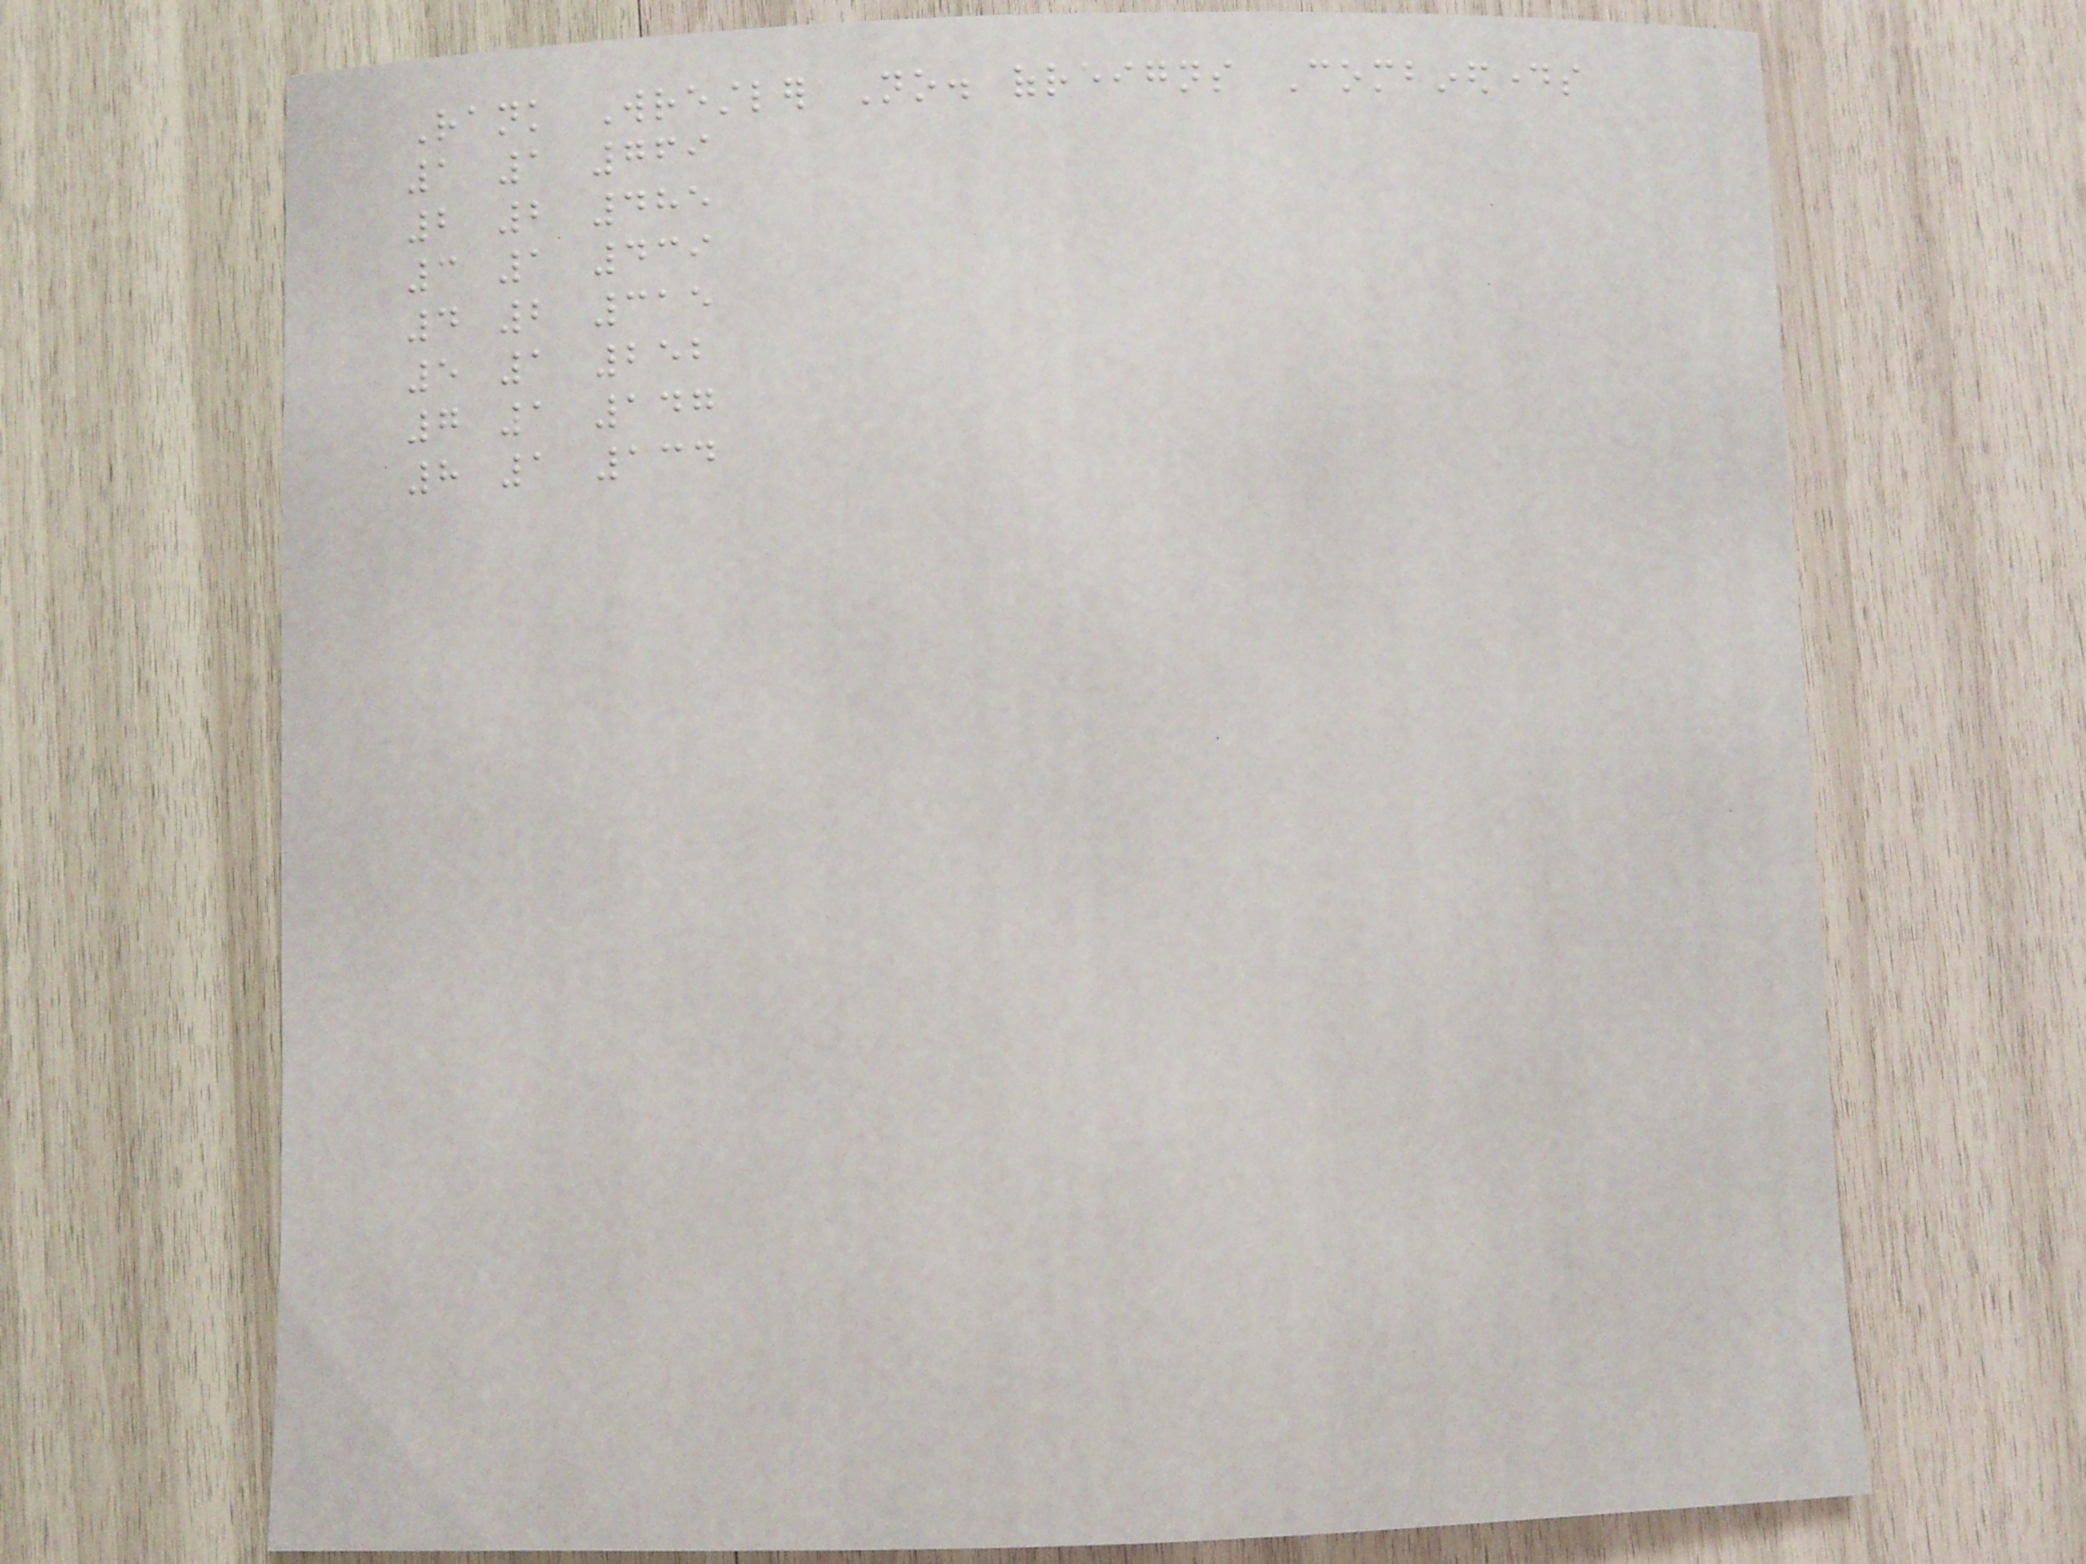Rank Wrestler No. ofreigns Combineddays
1 1 769
2 2 485
3 1 439
4 2 315
5 1 252
7 1 147
8 1 134
